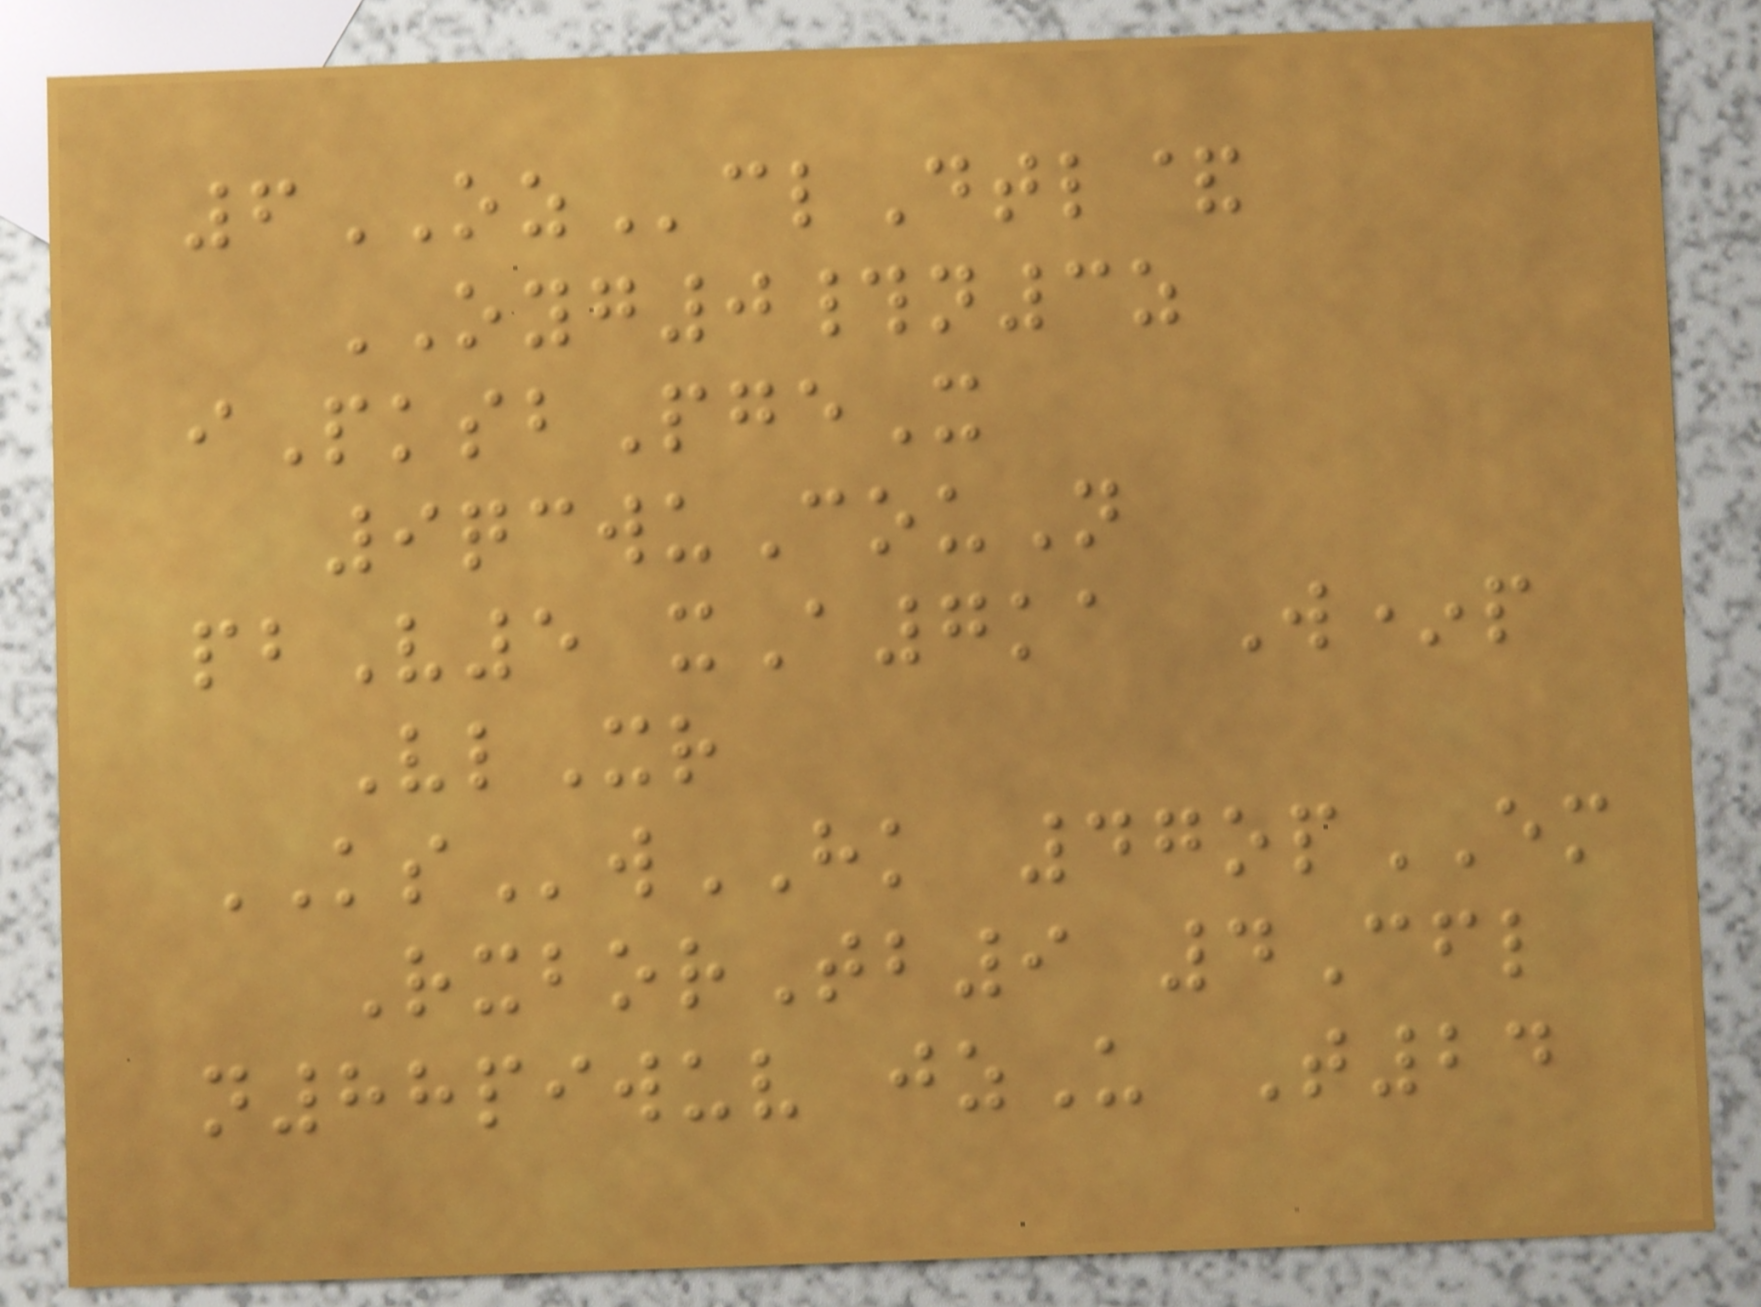6OZclDtl&
OYG0#n3z
iPksbPgeX
9qcwuCouN
pbV5 xA7ka W*p
VlXr
KSwHK 47opEM
RxborTb9 4Cfl
n88piwuv jzU T24
